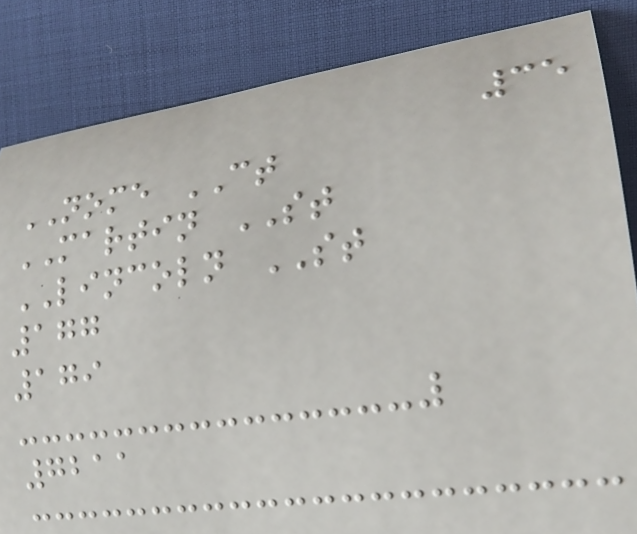35
NOME CT
MARTIN ST
LINCOLN ST
177
179
7211
